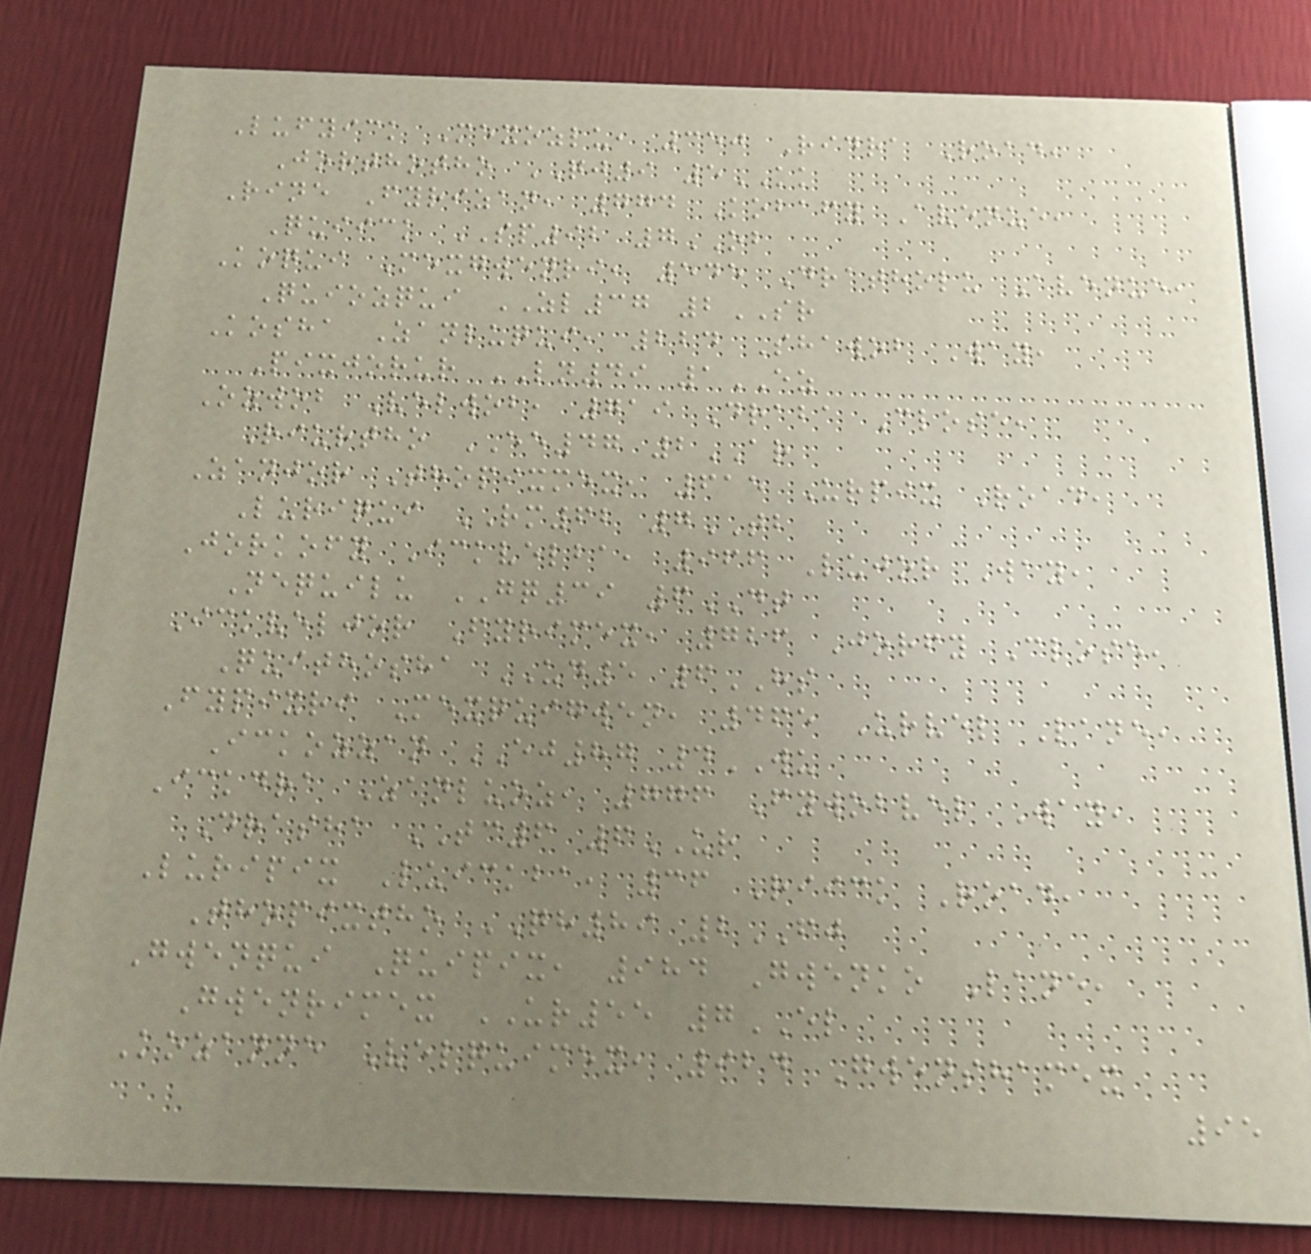Lufyick Mexozlu, 350 Ridra Road,
Jorthotho QJ9 5KK
Rine Fyrizan, 774 Kobafy Avenue,
Quiick SP92 7OB
Koqui Mexgwenri, 545 Dratholu Avenue,
Quiozqui ZL37 2SR
Kosha Zanluqui, 224 Shawob Way,
Pixjorur LN49 1EZ
Ozwob Velwob, 719 Draba Close,
Riurtho EE47 2AR
Zanjor Thopixmex, 615 Urpix Road,
Luriqui RM62 7TB
Jorkofy Ickvelba, 966 Lujor Way,
Nequilu GQ39 6DT
Ickveljor Fyrimex, 726 Jorfy Close,
Quithosha UD5 6HS
Fypixri Mexquigwen, 465 Urvel Lane,
Ickozzan EJ87 4WU
Ickdra Zanluoz, 776 Fywobvel Way,
Drasha TC6 6UR
Luripix Luickba, 36 Riick Road,
Thopixtho QH89 2FJ
Gwenqui Quipix, 984 Gwenko Lane,
Gwenrimex UR55 7EL
Kozanne Velquimex, 924 Gwenshamex
95
